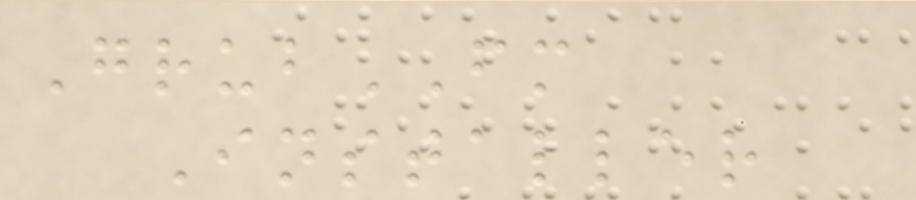GrubFM
Installer
